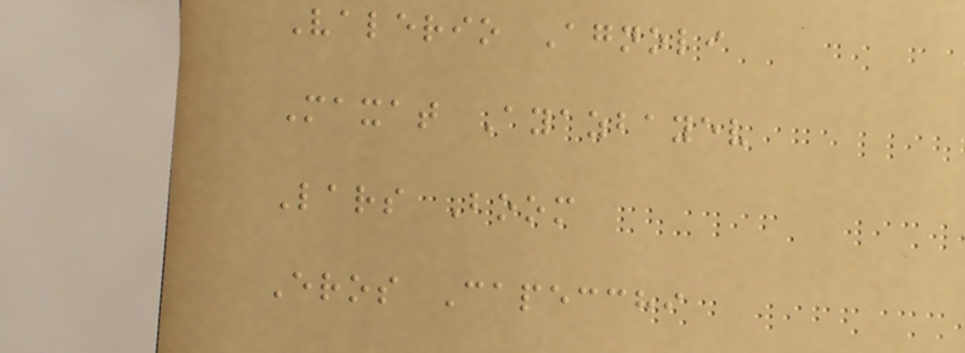Valerio Agnoli
Maxat Ayazbayev
Lars Boom
Eros Capecchi
